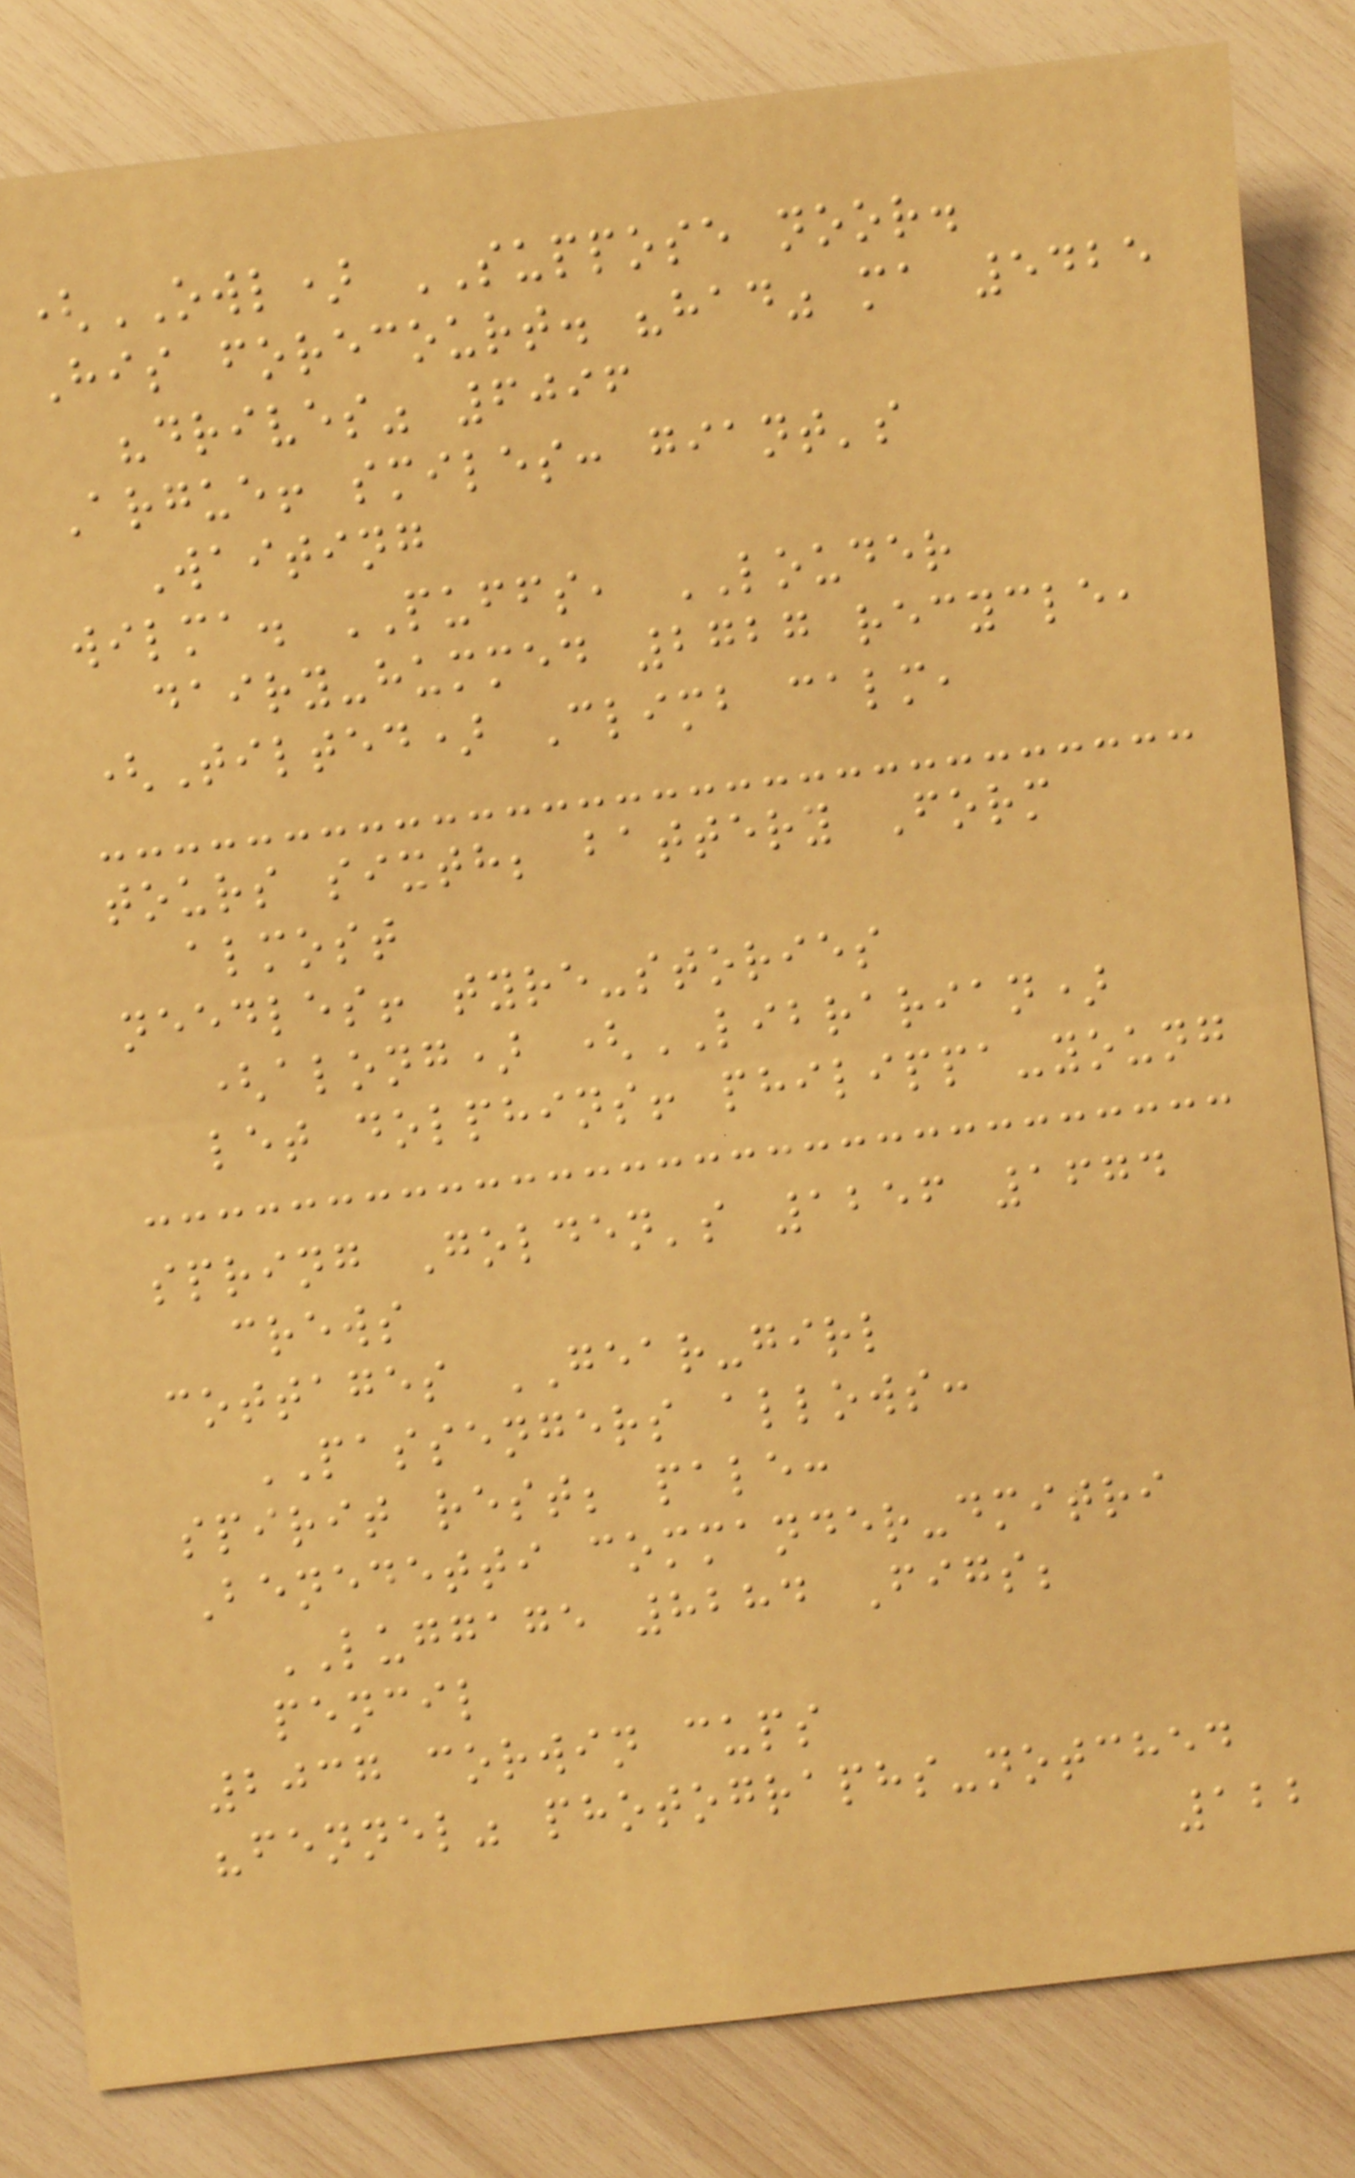(OWL) SUPPOSE noor.
His forecourt. "had" ma 5425
"drives" 6096
Argue! smiles: giant's
Waiting
wilma. PUFFS, LOUDER
dairy-hummed 2727 recycle,
(Tilted) Climb calm,
tours sixth; battery Form
almost
needles! tyre-stories
(along) (LIBRARIAN)
let dolphins! philippa-young
spring Golden's 1256 1674
crews
cottages GEAR-girl
PASSENGERS allows:
spirit rest; pale:
Benedetti commander-dmitri
LUGGAGE 8284 Figs;
pencil
2037 corwin cups
"fennel" photographs-notched
122
